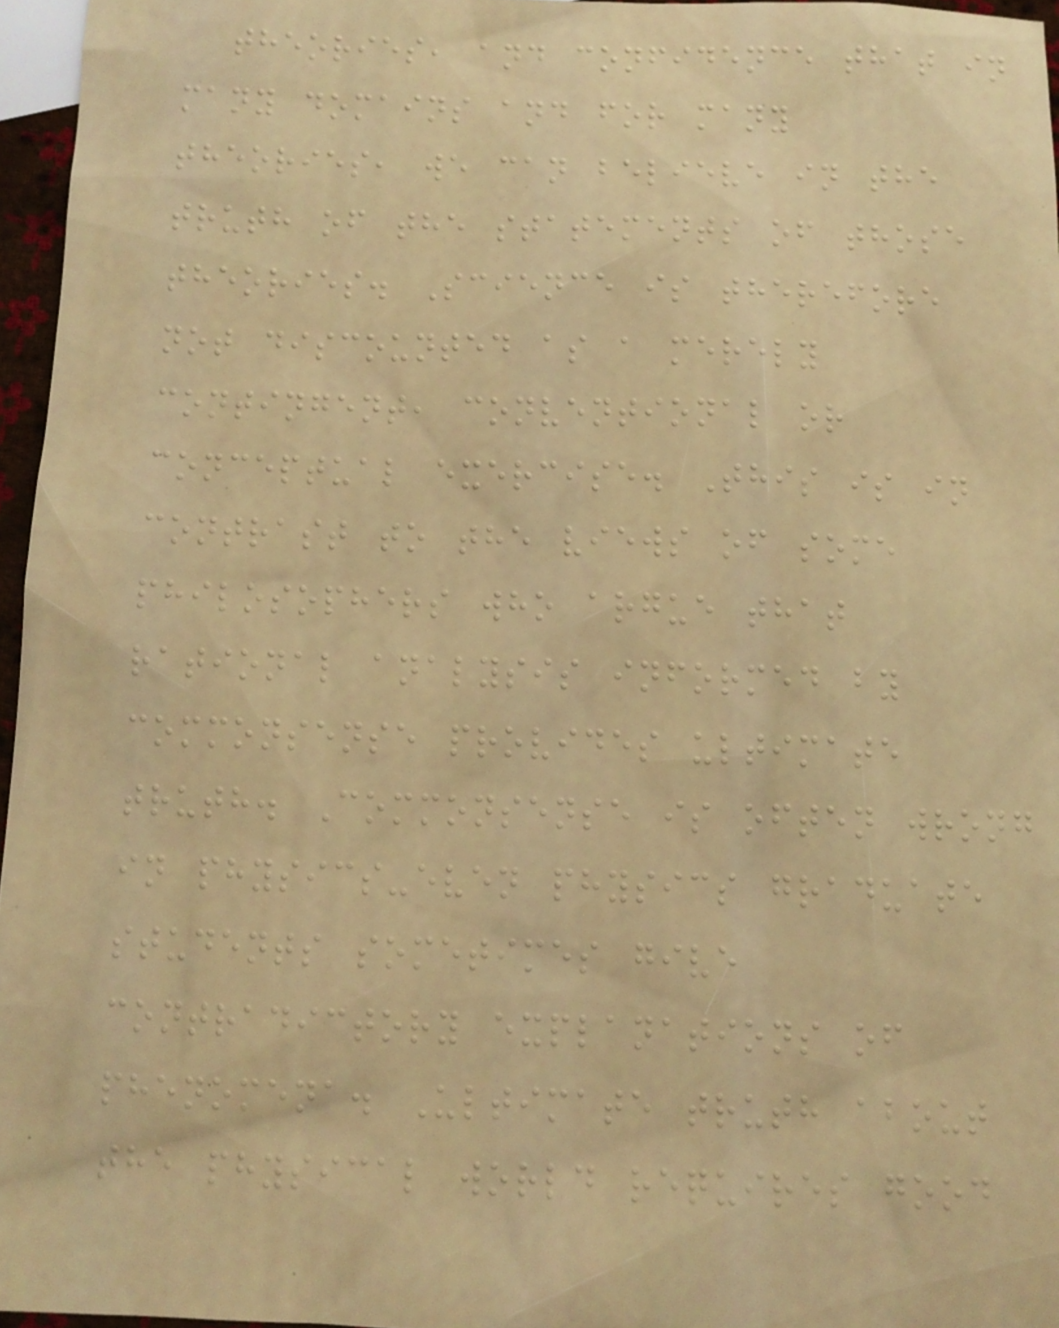theories, and confidence that in
many domains and for many
theories, we can believe in the
truth of the statements of those
theories. Science is therefore
not discounted as a merely
contingent, conventional or
conceptual exercise. This is in
contrast to the views of some
philosophers who argue that
rational analysis informed by
commonsense provides ultimate
truth. Commonsense is often wrong
in physics-even physics graduate
students sometimes give
contradictory explanations of
phenomena. Ultimate truth about
the physical world requires good
